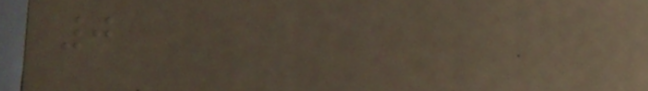0
